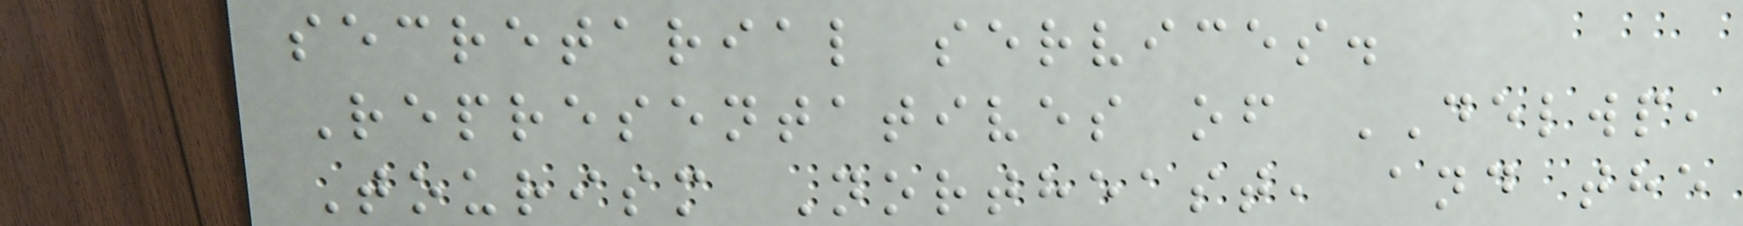secretarial services.
Representatives of DELWP,
Tourism Northeast, and the
